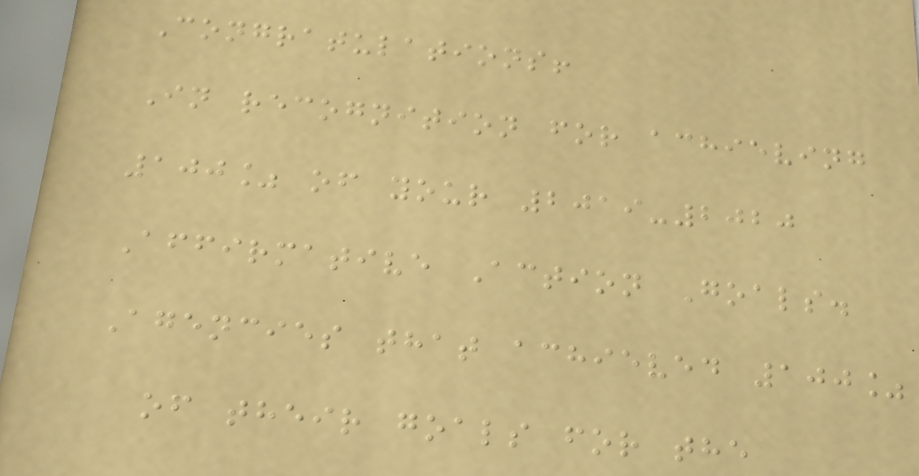Congratulations!
In recognition for achieving
100% of your 2019-2020
Affirmative Action Goals.
Agencies that achieved 100%
of their goals for the
